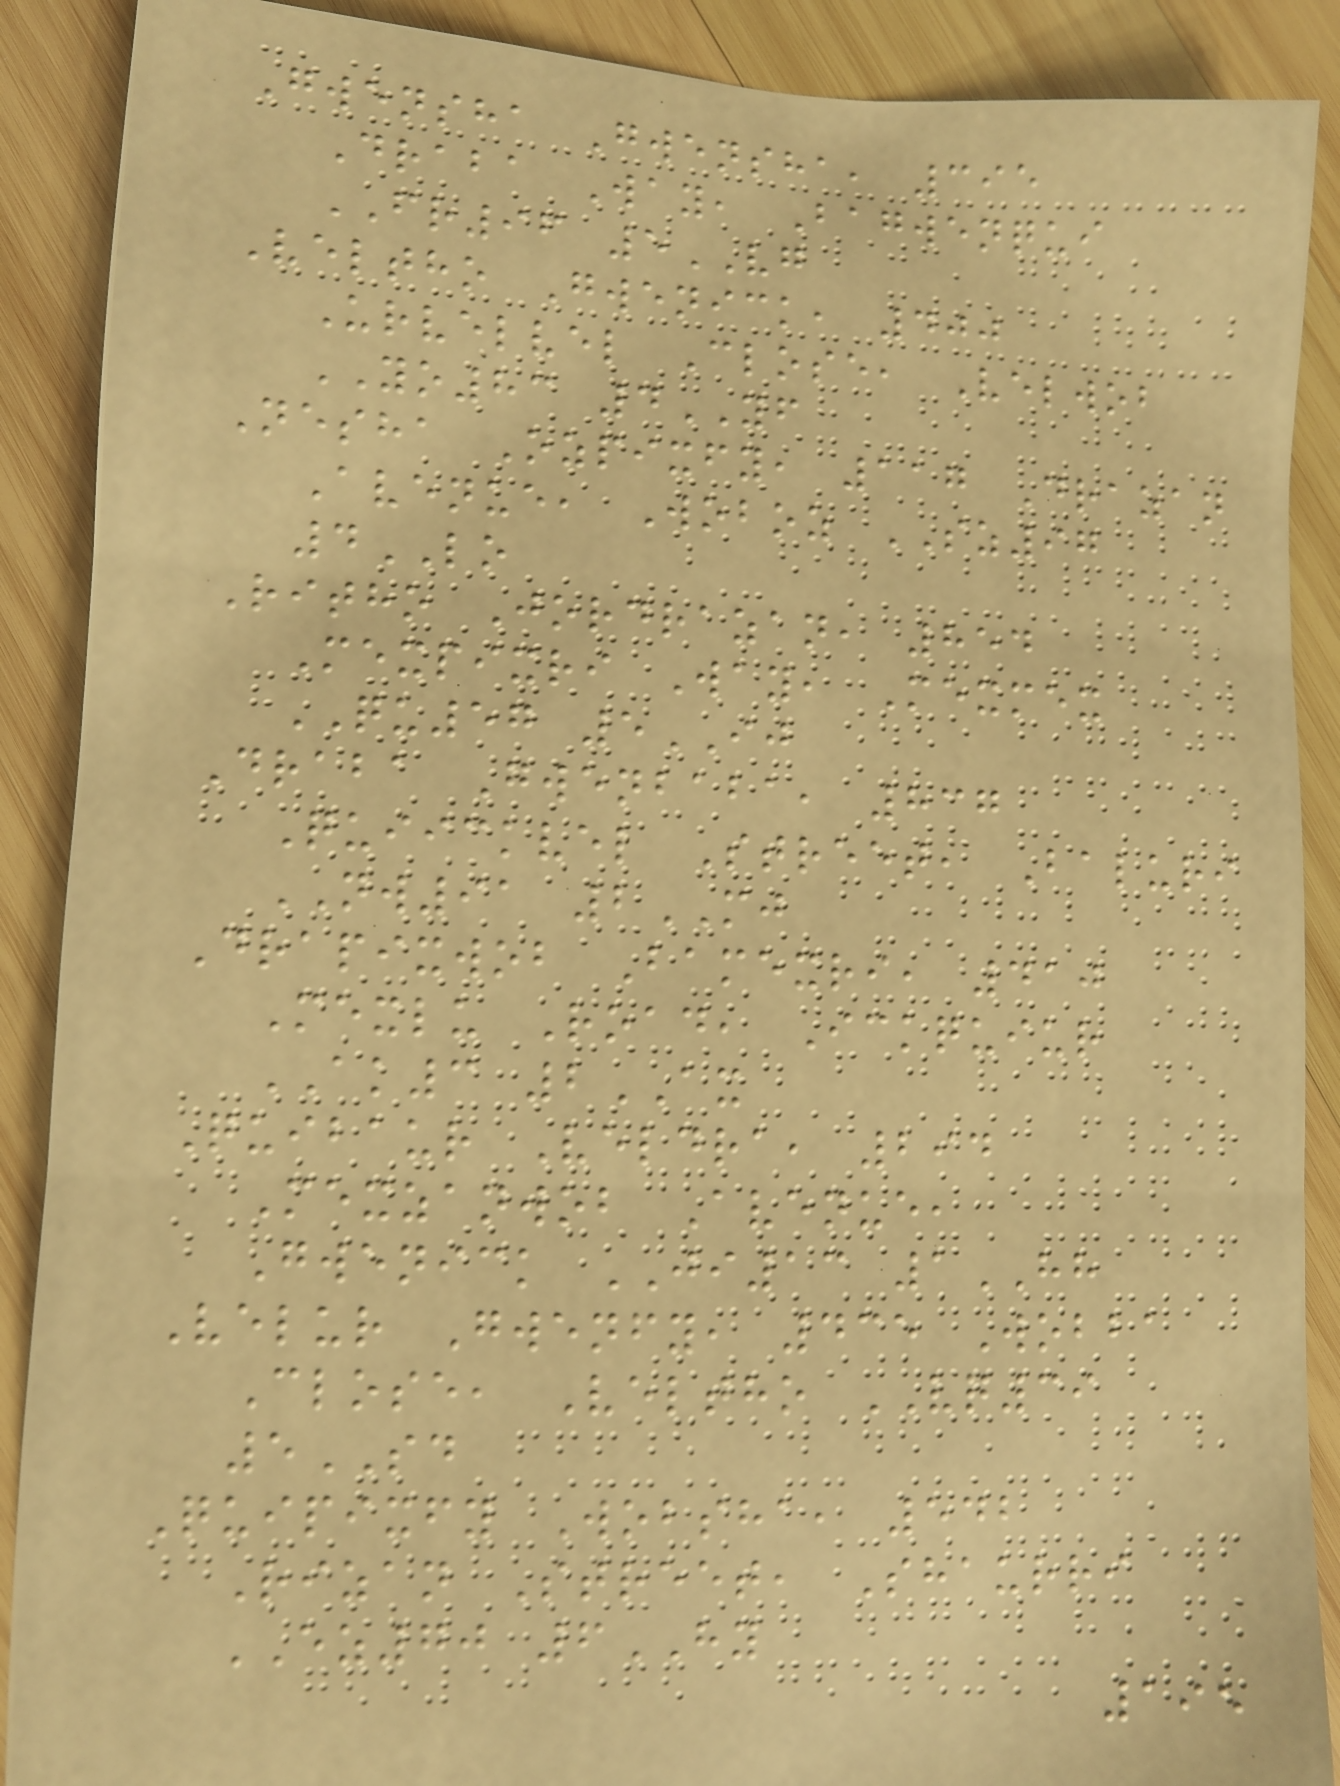Gwensha Gwensha, 395
Draba Way, Bagwenqui
FR96 5VG
Veltho Gwenick, 400
Urvelvel Close, Velwob
YO83 4YF
Nesha Ozpixfy, 117 Drazan
Avenue, Woboz SZ97
4LO
Ritho Jordrazan, 854
Mexpixri Way, Mexmex
QU57 5IJ
Draba Gwenbaba, 837
Quiickvel Street, Baluri
NW91 2MJ
Drapixwob Bamexri, 410
Mexlu Road, Ickquiur
AK3 2AX
Quibaur Veldra, 294
Mexzanwob Avenue,
Gwenick JI13 1HH
Velur Gwenfy, 435 Wobba
Close, Veltho VQ39
5SD
Quipixfy Wobsha, 542
Rizan Street, Shaurri
EZ70 6HY
195
